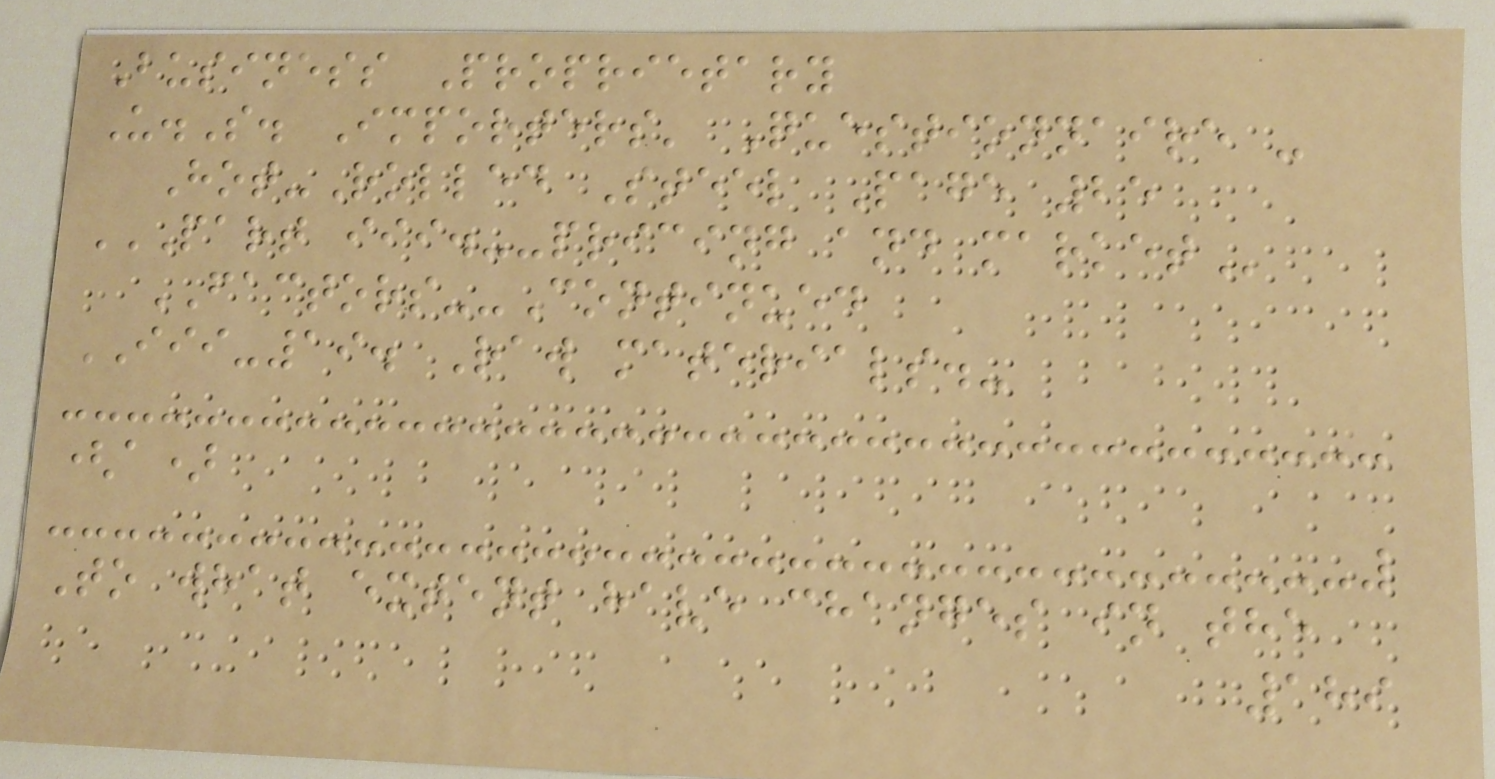Business Proprietary
U.S. Importers' Questionnaire -
Hot-Rolled Steel Page 25
PART III.--PRICING AND MARKET
FACTORS--Continued
III-19. Raw materials.-
(a)
To what extent have changes in the
189
